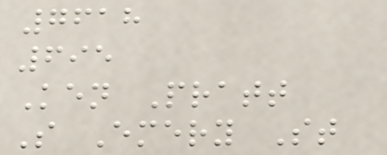7618
695
Ken Pratt
S Emery St
